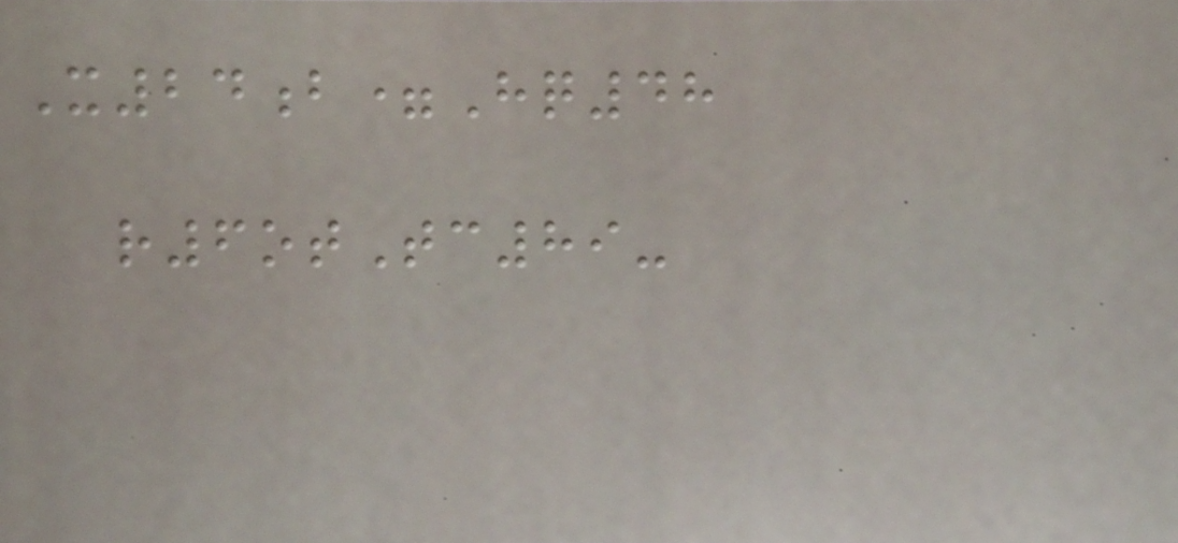X24b=Hq48
r6otTc89-
